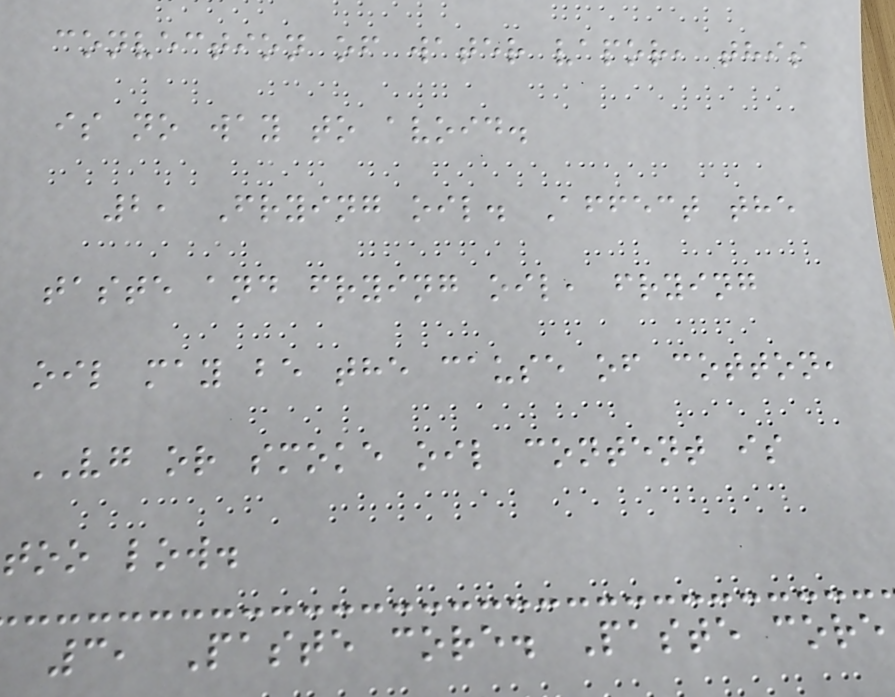convection of water vapor, this
is no way to avoid.
2, Frying oil. Affect the
taste and frying oil, frying
oil may be the cause of cotton,
VG or smoke oil content is
too low.
3, Paste core. Paste core
